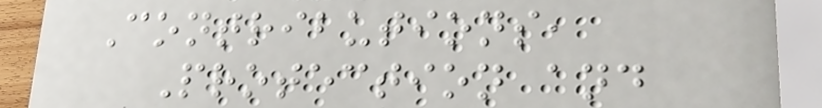Contributions,
Protection and
